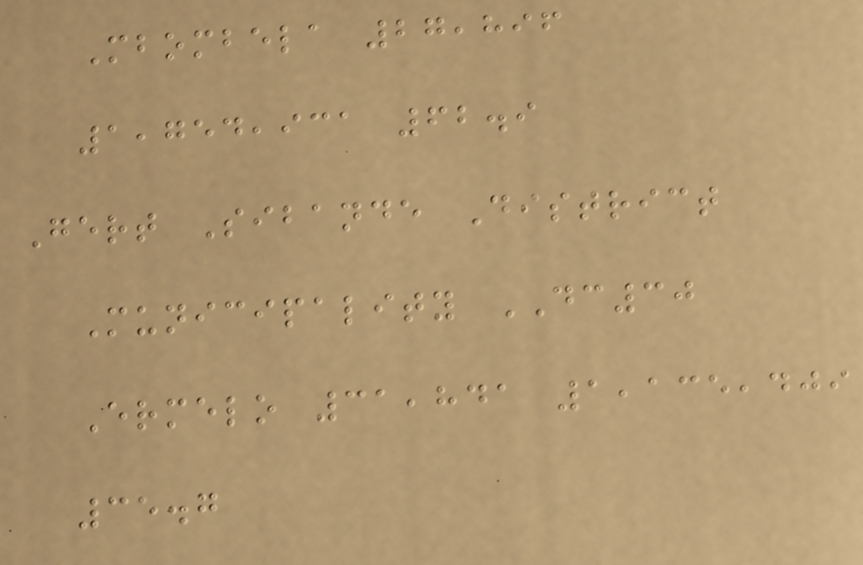Mbombela 27,896
1,754,931 62.9
Gert Sibande District
Municipality DC30
Ermelo 31,841 1,135,409
35.7
